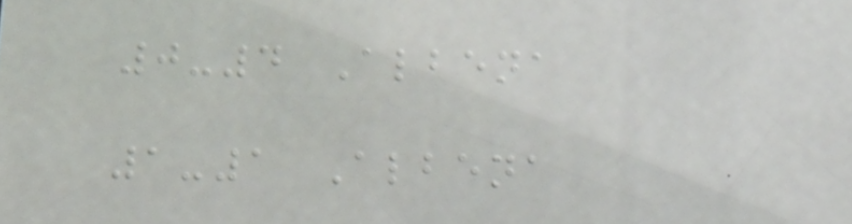0-4 Albena
1-1 Albena
